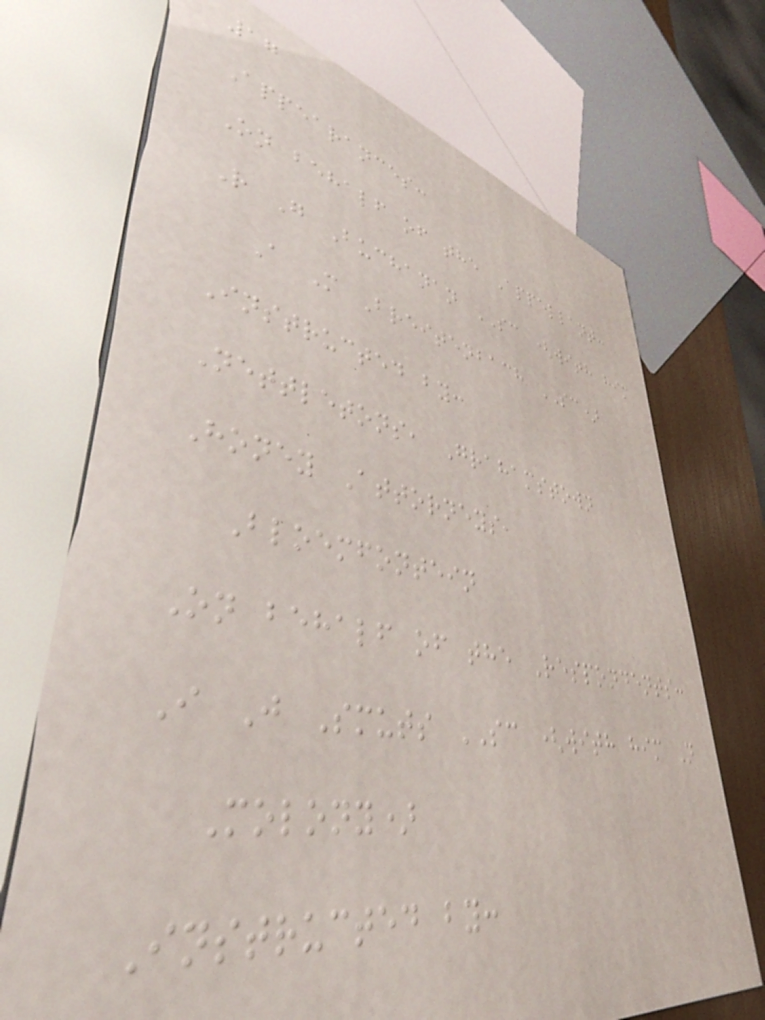17
Appearances:
On behalf of the Appellant:
R G Buchanan SC (with him
A M Breitenbach SC)
Instructed by:
Nettletons, Grahamstown
Honey Attorneys,
Bloemfontein
On behalf of the Respondents:
I J Smuts SC (with him N
Molony)
Instructed by:
